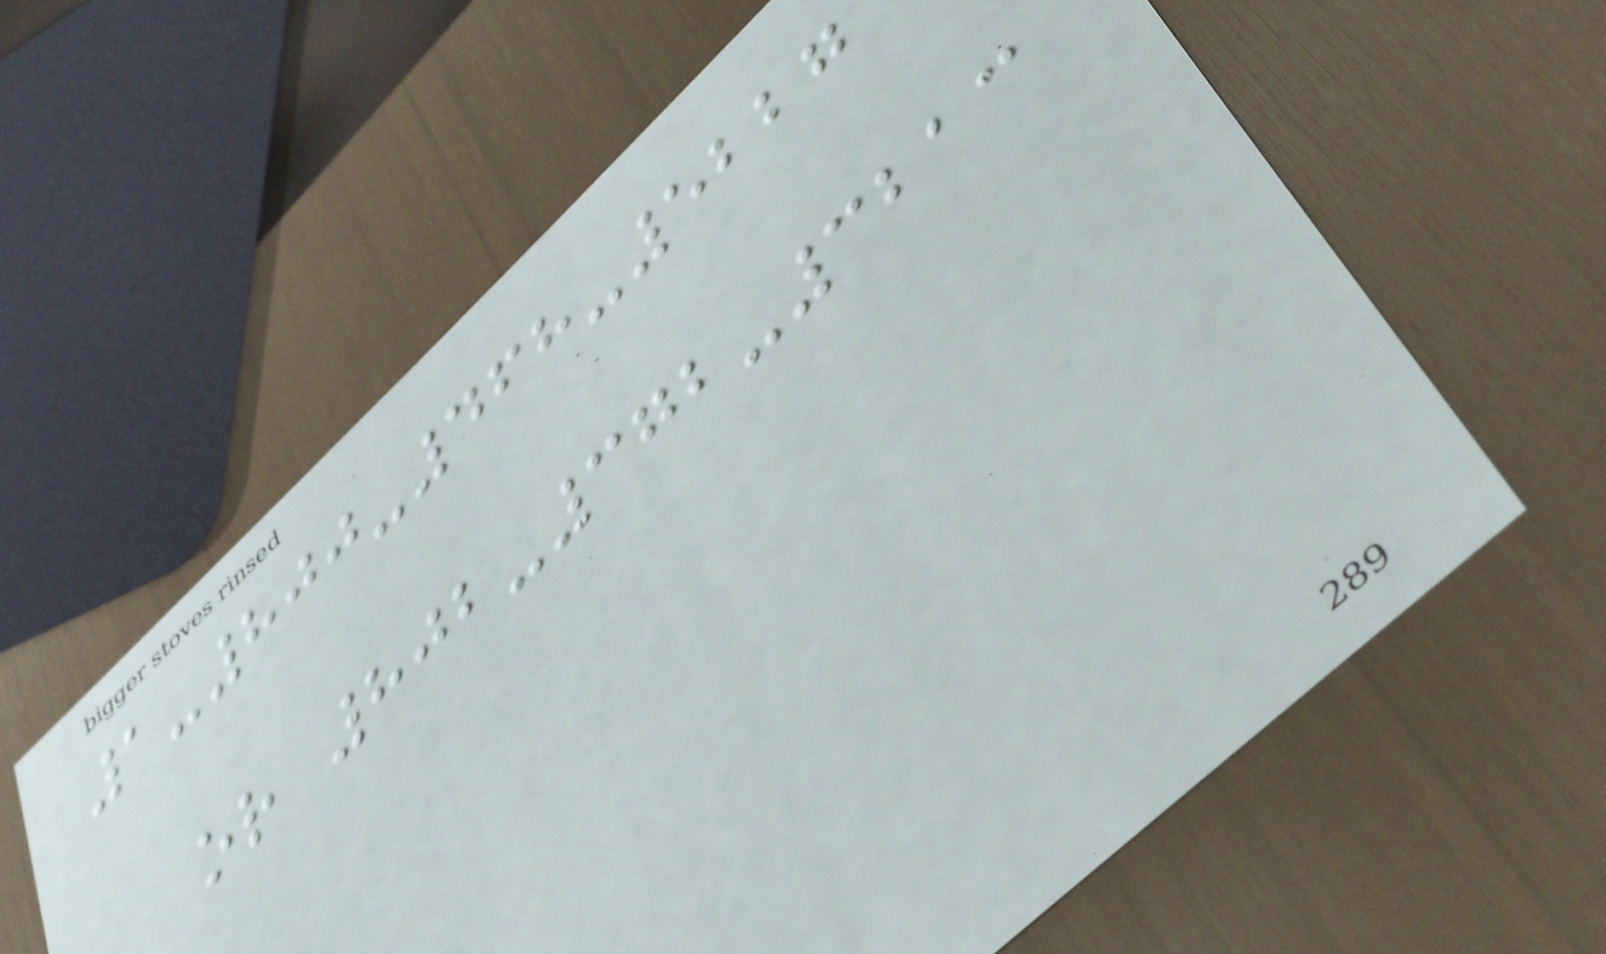1-800-468-5227
or 802-372-3213
